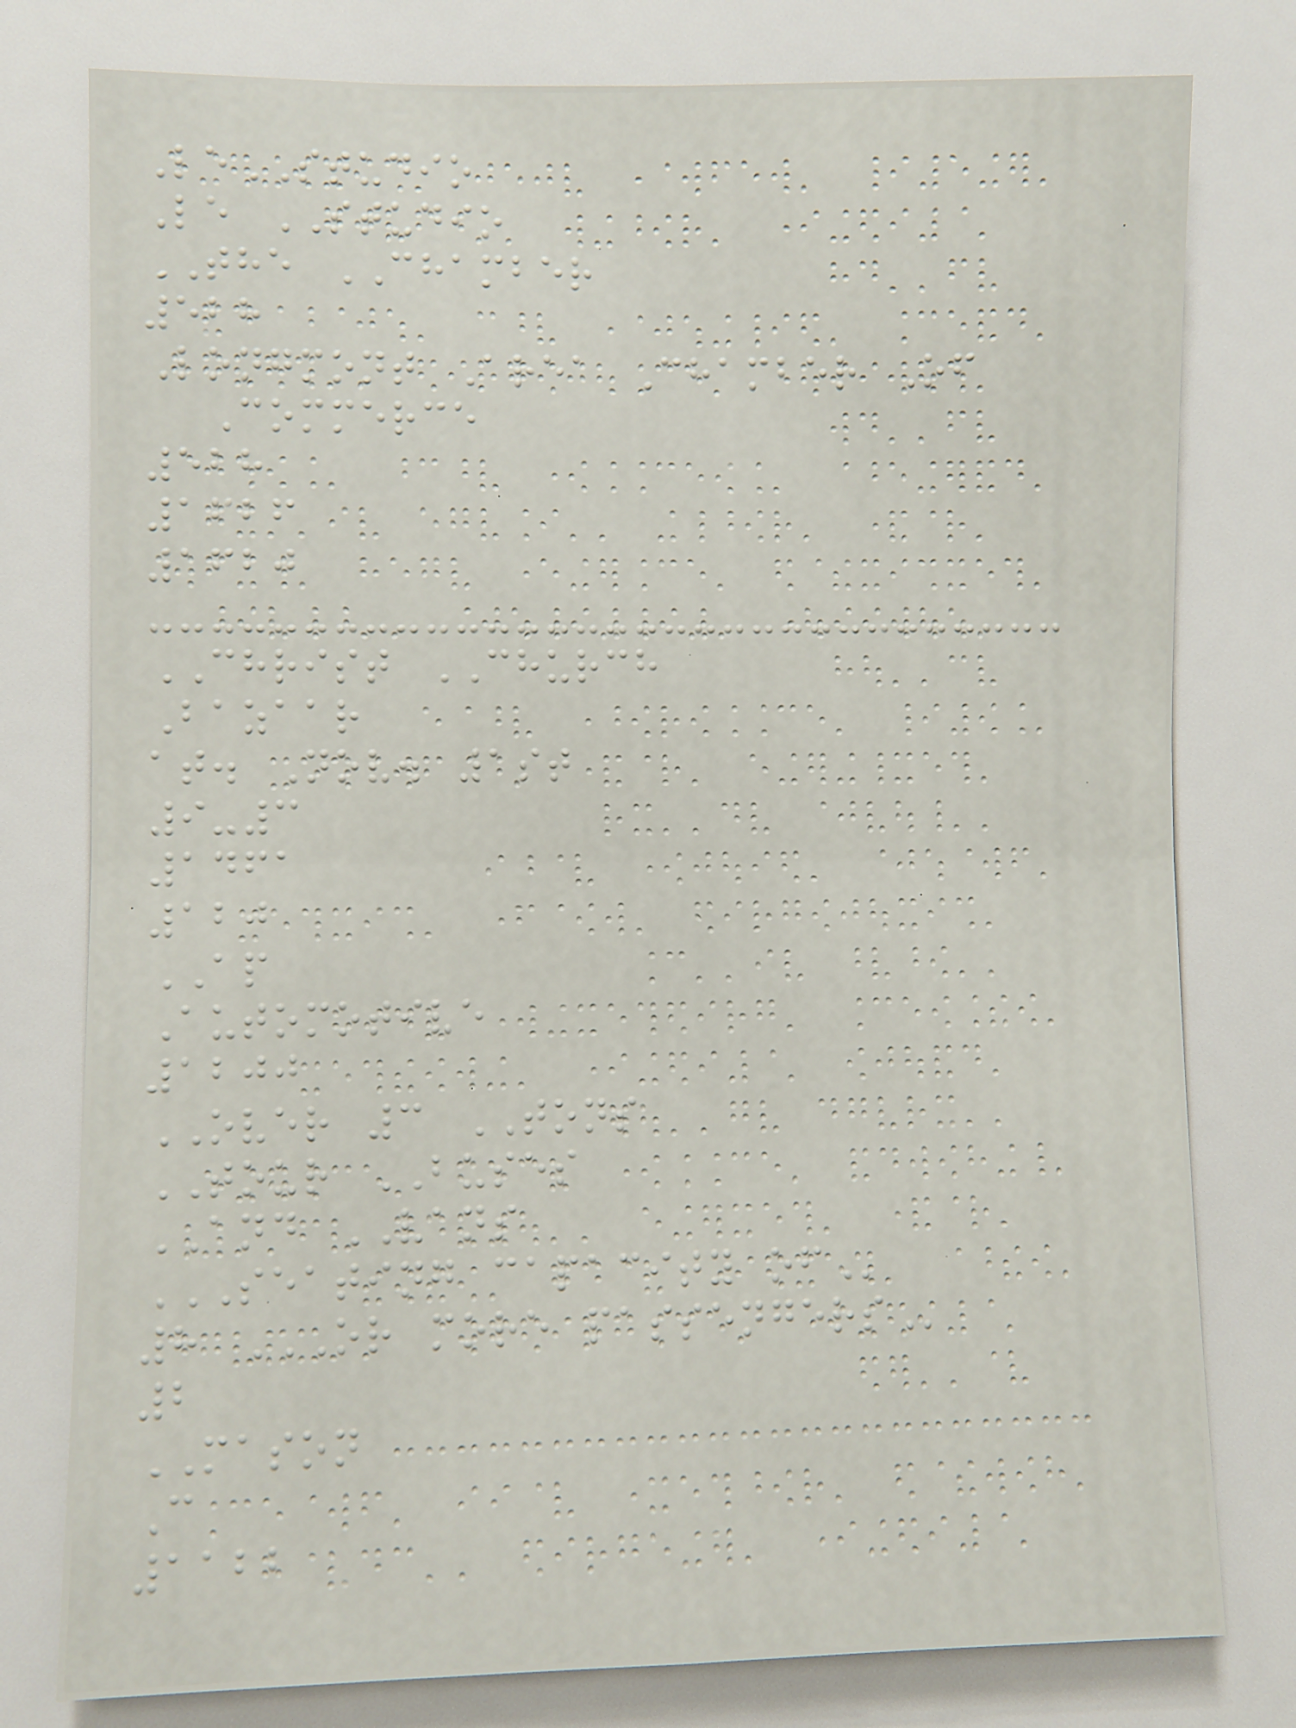LeSTUDIO
Le STUDIO
THE CHAMBER
528
Longmont Area Chamber Of
Commerce
528
1626
1620
CHRIST CHURCH
Bazaar
at. Nov. 1st
9-3
1461
120
AP
Automotive
1200
OVER 3 TONS
TOUR BUSES
AND VANS
SEATING CAPACITY OF
8 OR MORE PASSENGERS
2
MASON
C
1122
